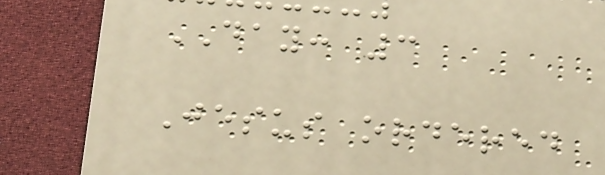DAY: 3
Jesus ordered
